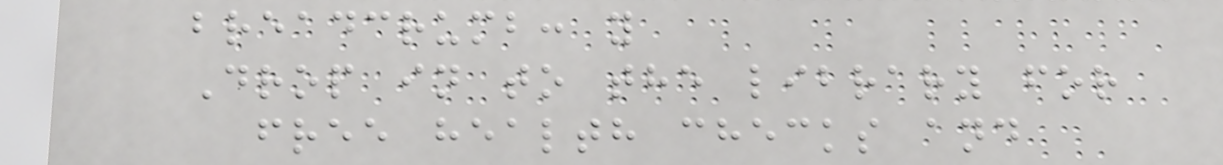breadcrumb: y
Drop in to the library for
free health checks and
